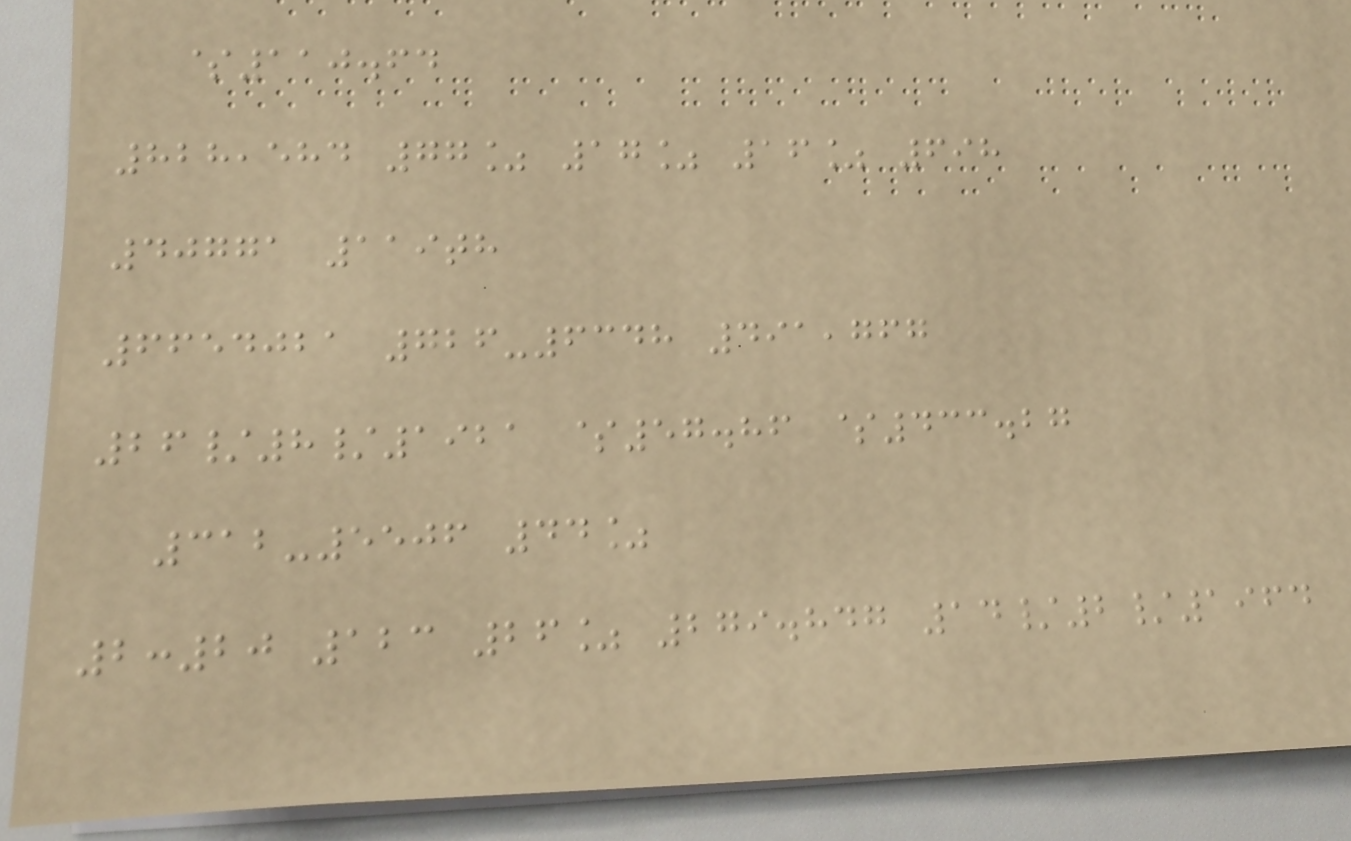$110.64
828,584 77% 17% 16% 698
40771 119th
6654021 726-6348 491,767
26/8/1921 $57.86 $433.27
312-5506 44%
2:20 123 26% 279.847 14/2/1964
